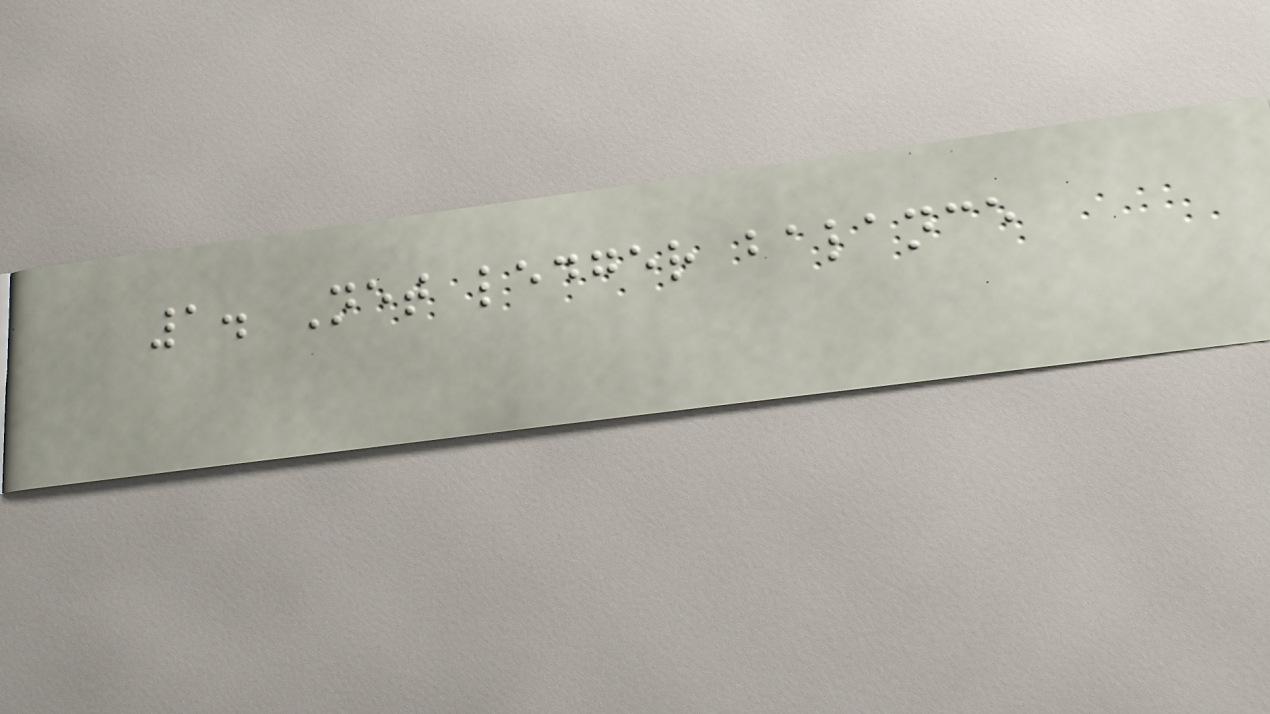1. Net ledger balance
